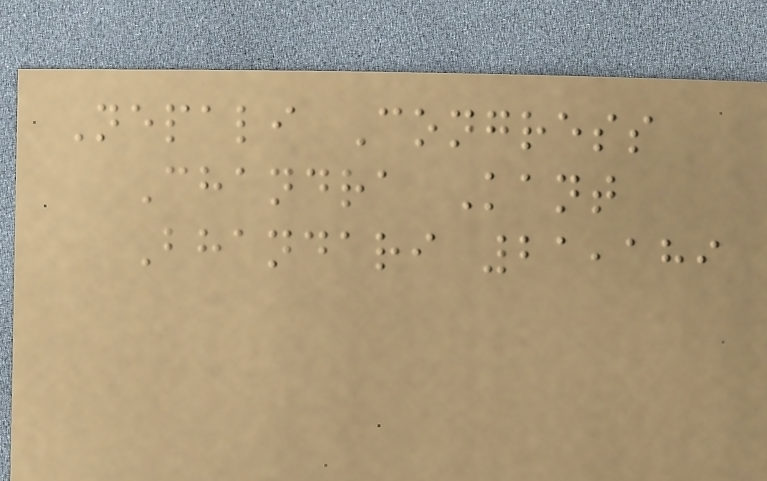Nepali Congress
Chandra Kant
Bhandari 21,189
